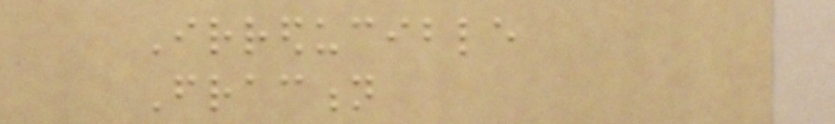Irreducible
Fraction
